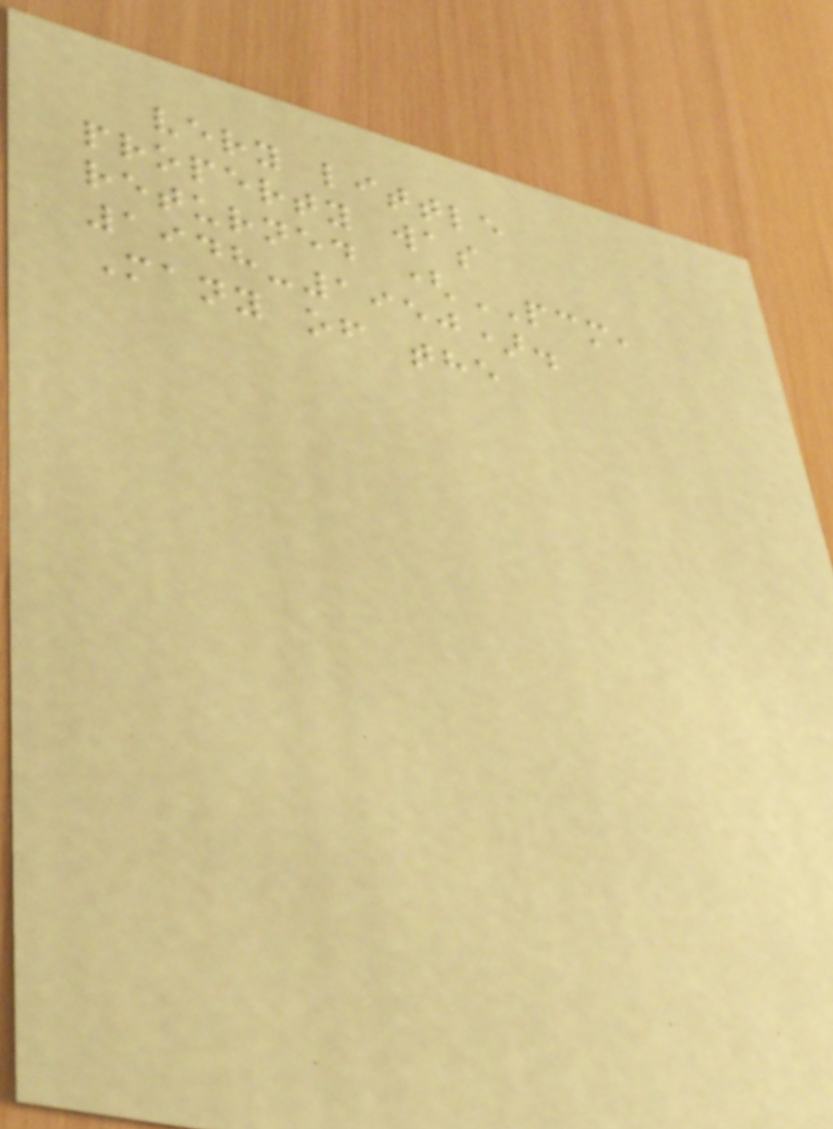very little
property was
returned (PCM,
1948-1950).
Many of the
